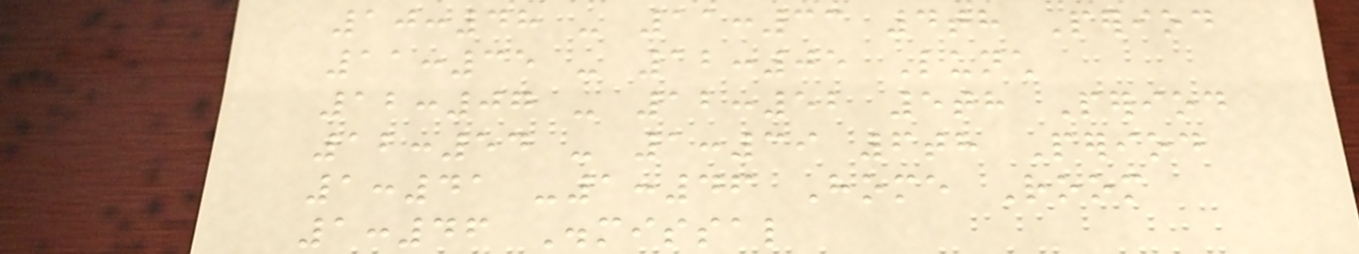10:48 - 11:33 4th Period
11:35 - 12:05 Lunch
12:07 - 12:52 5th Period
12:54 - 1:39 6th Period
1:41 -1:46 Home Room
1:46 Dismissal
